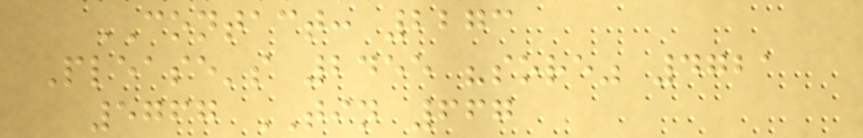CONTACT: 2273
Please's 2455 "sore" 4721
5767 TIN 667
